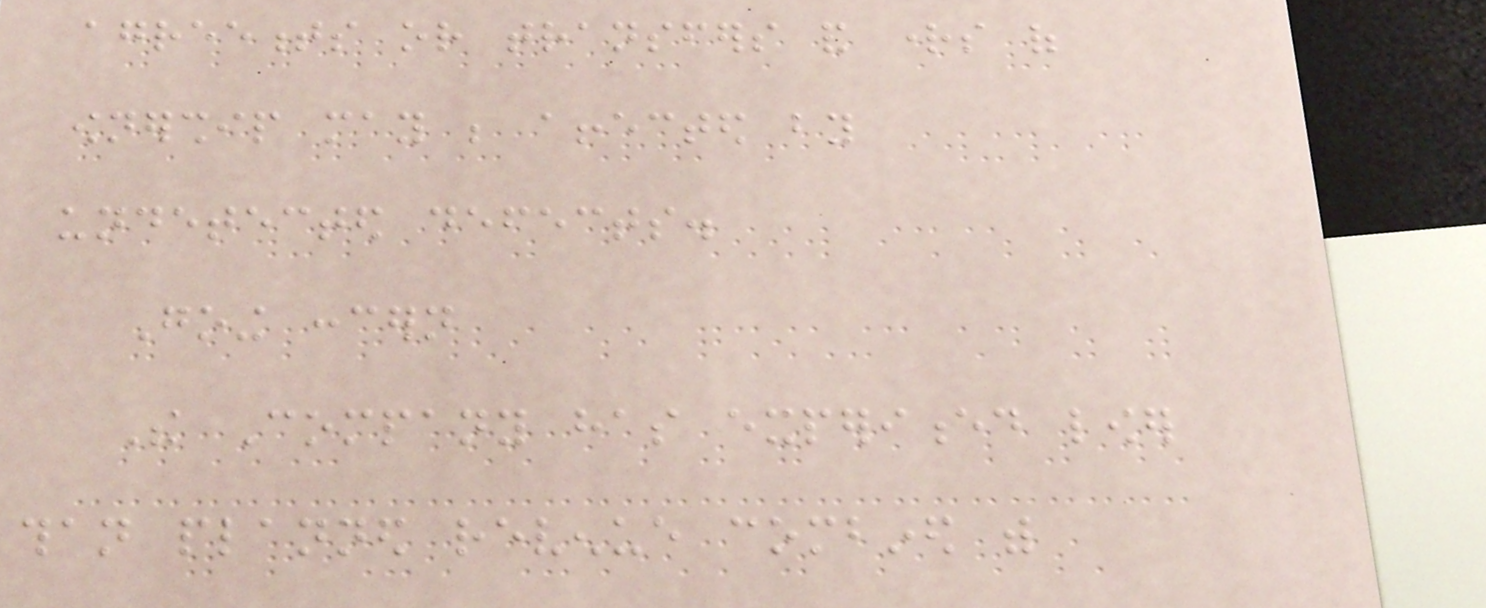agreements or transfers and rights of
ownership may be affected by
undetected defects.
Going concern
The Company has experienced lower
than planned revenue combined with
